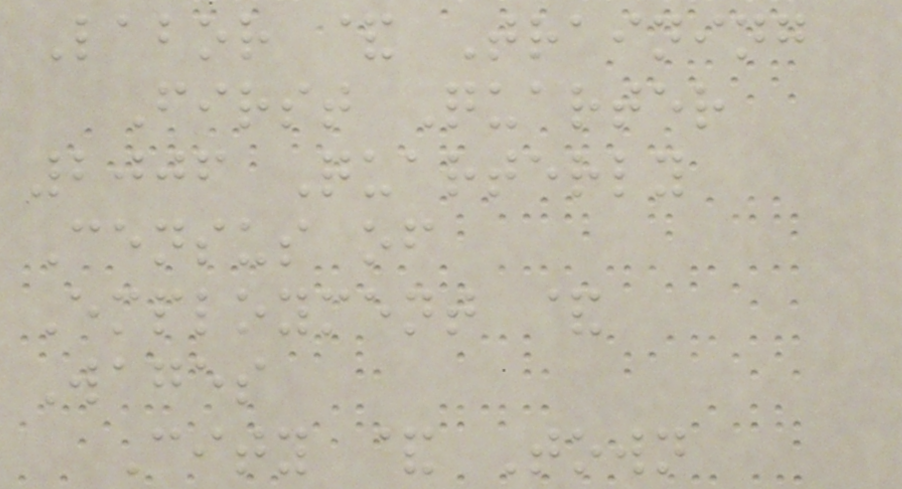Labor & Training
First Quarter
2006 Quarterly
Census of
Employment &
Wages
City & Town
